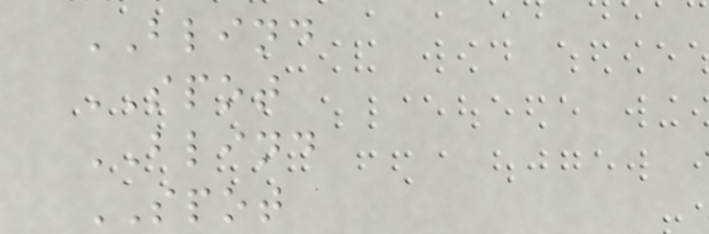BLIND
SPOT
BLIND
SPOT
